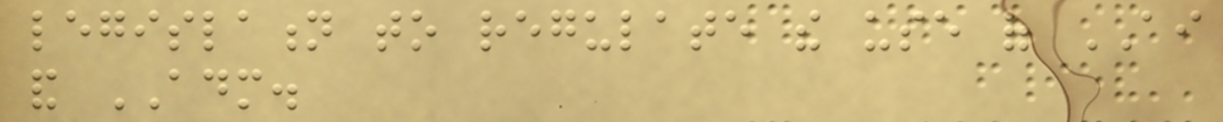legislation to regulate the use of AI
and ADM.
